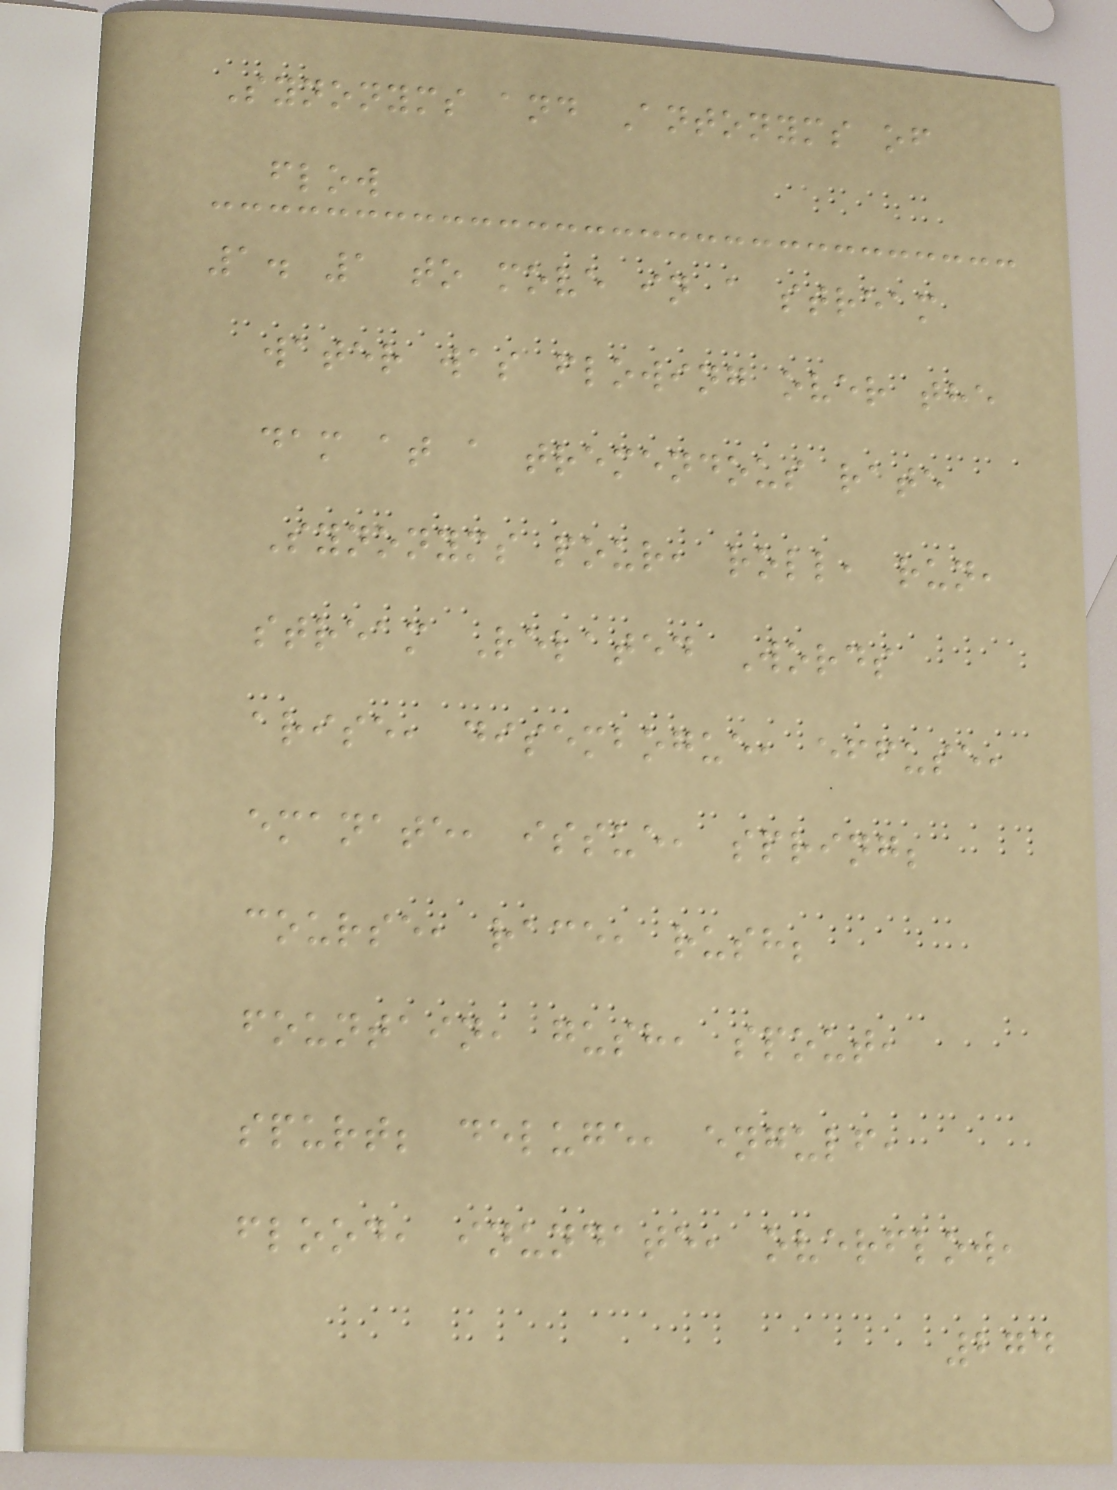Synonyms and Antonyms of
flow
1. 1 to move in a stream
water was flowing over the
dam at a tremendous rate
Synonyms pour, roll, run,
stream Related Words
arise, disembogue, effuse,
emanate, issue, spring;
course, race, rush;
fountain, gush, spout,
spurt; deluge, engulf,
flood, inundate, overflow,
274
